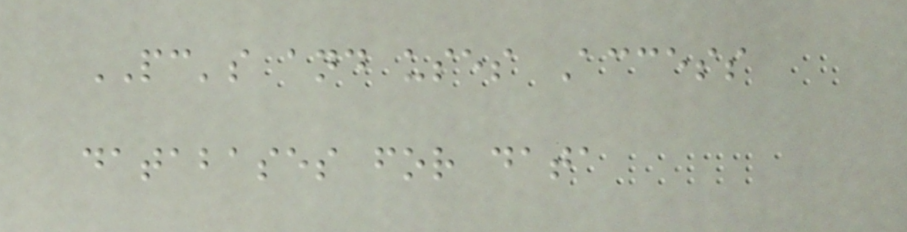PC's and uses Access
databases for data
